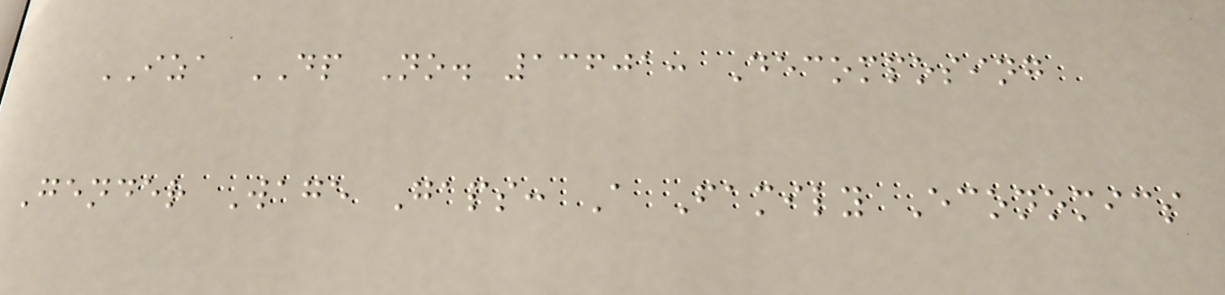IZA DP No. 13601: Decomposing
Gender Wage Gaps: A Family Economics
